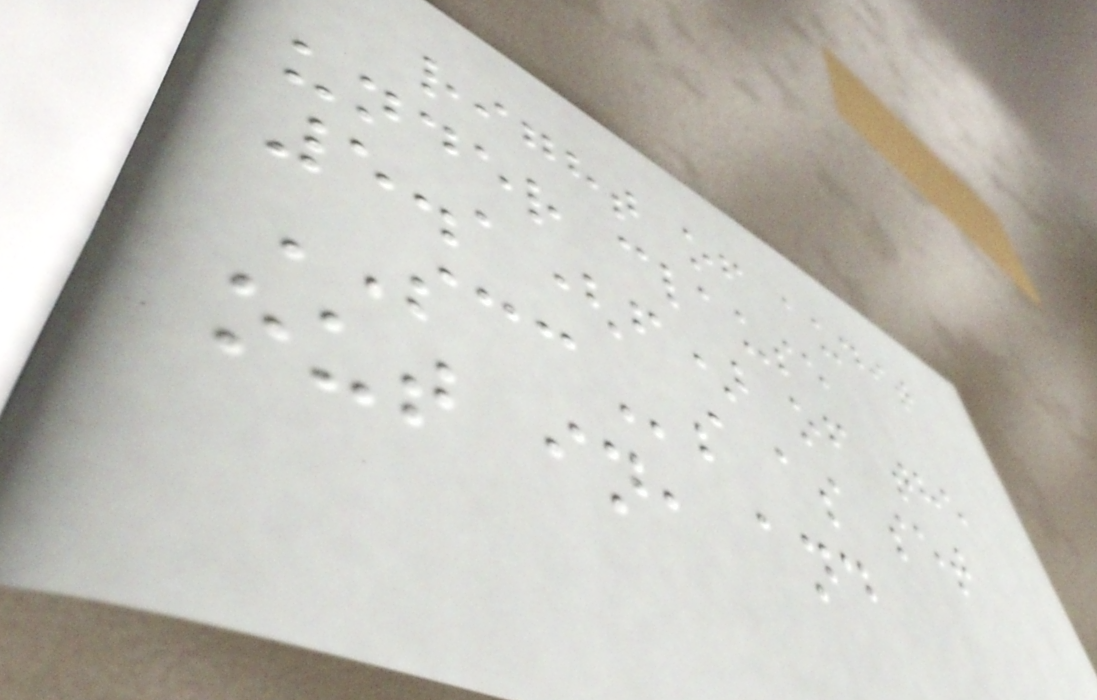right of audit
under clause
5.1(f) of the
SCCs as set
out in, and
